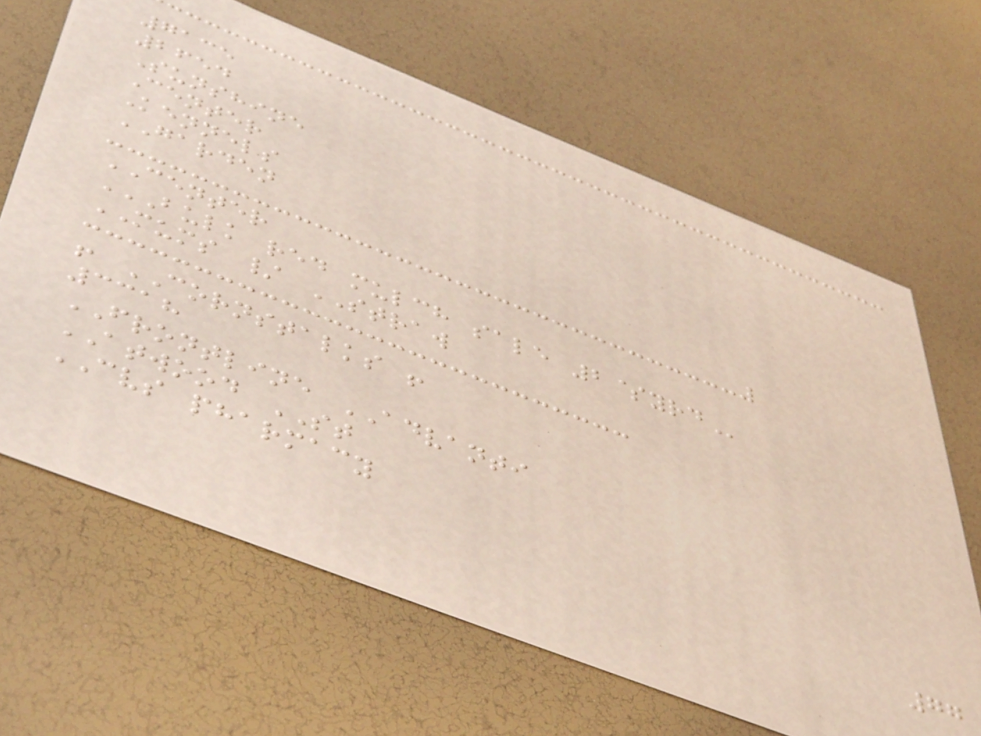7135
2654
Sunshine
Center
Kennels
GARDEN
CENTER
BULK RED MULCH SALE 2$YRD
MUMS / STRAW
! CORNSTALKS !
3318
FRONTLINE ADVANTI
ATWOOD ST
CVS pharmacy
77
